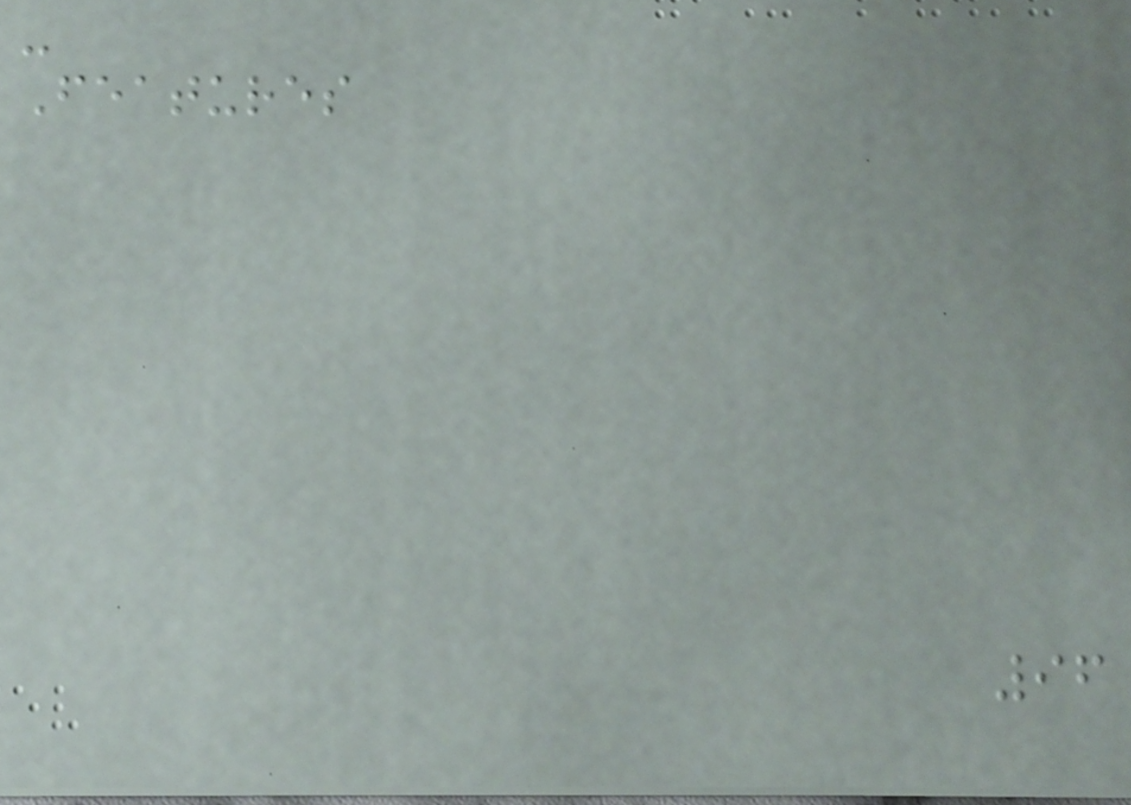-
Features
96
